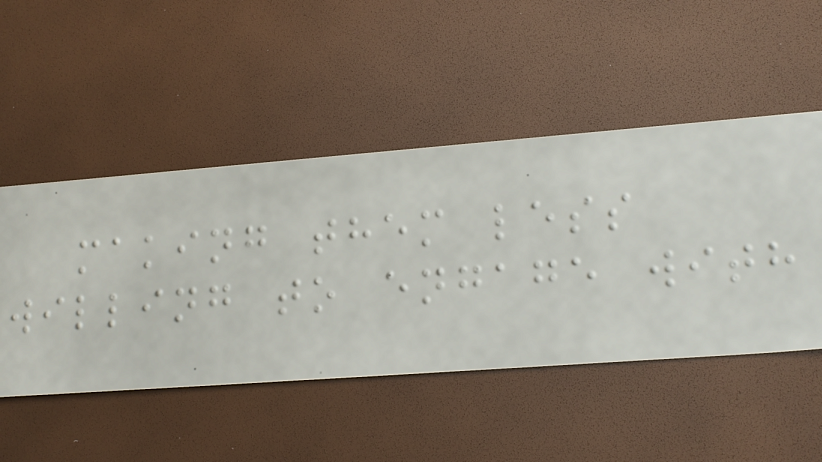making them less
willing to engage with
